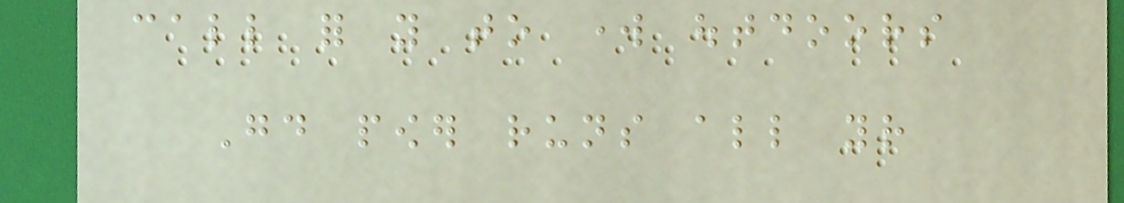call for you to work outdoors
Good power runs all your
